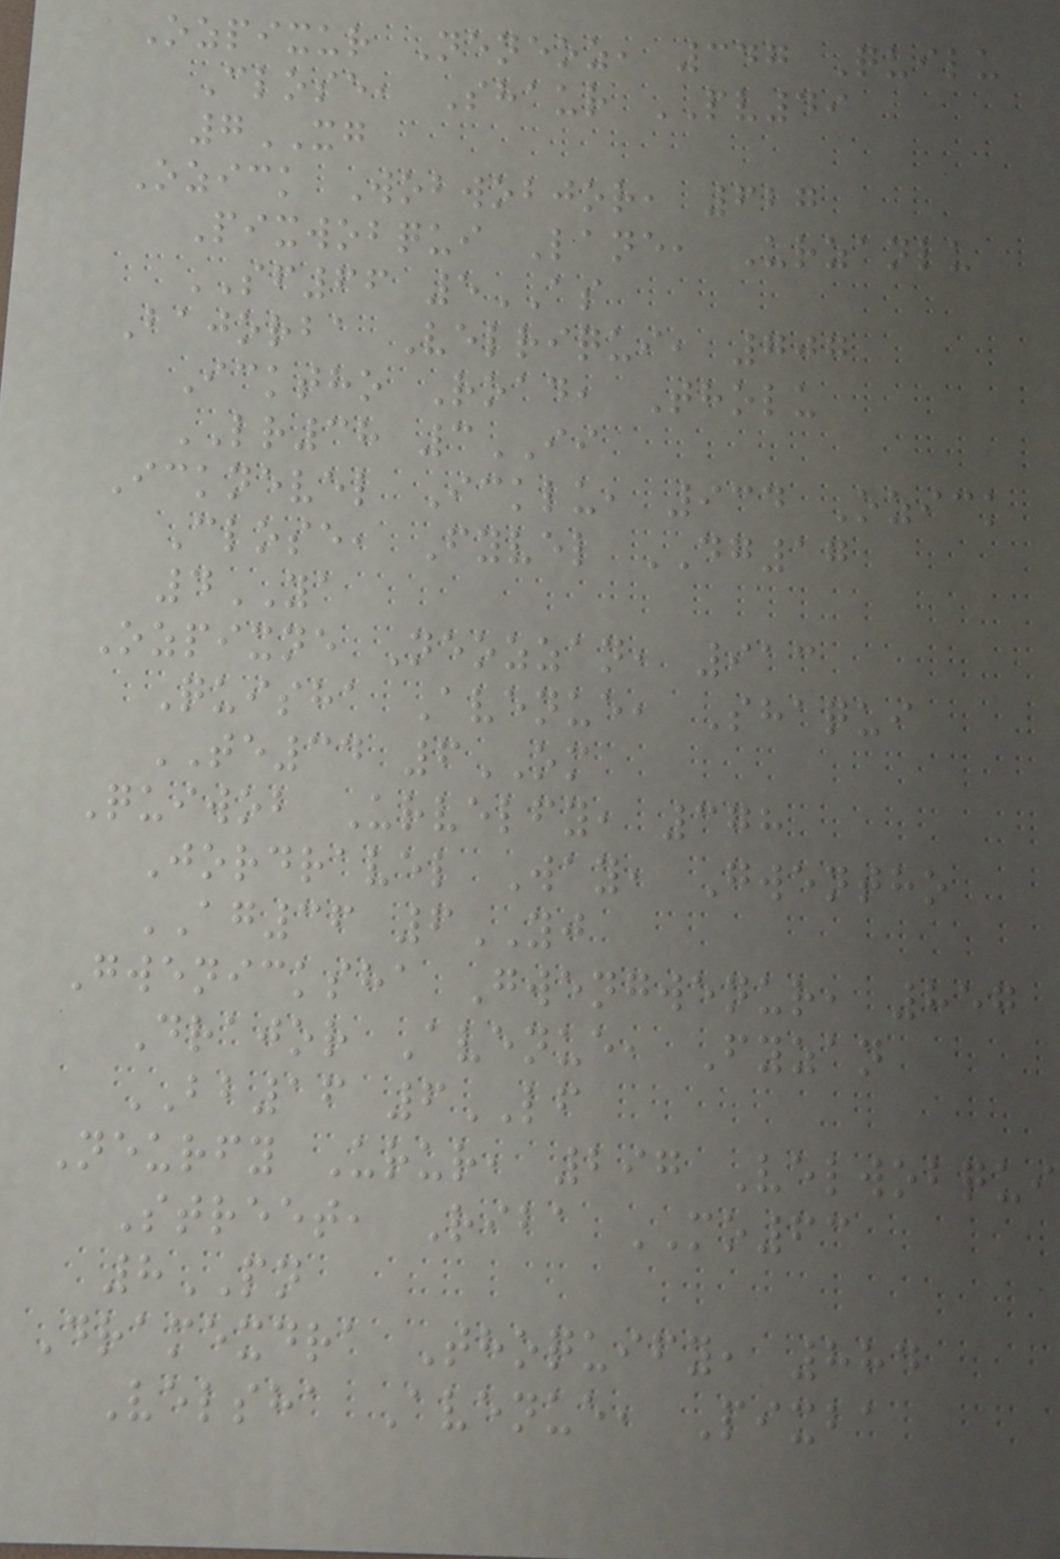Ozpixur Neneoz, 347 Quilu
Close, Shaur PV49
7XG
Ozick Wobwobjor, 627
Pixwobqui Lane, Urzanlu
SF66 5AS
Bajorba Velriqui, 707
Icktho Road, Tholu
LR38 3II
Icknevel Icklu, 934 Ozick
Close, Fyvel DG17
4YA
Ozpixne Neozzan, 913
Quisha Avenue, Shaqui
TE34 6OM
Quiwob Urvelfy, 378
Jordravel Way, Gwentho
AG36 6YJ
Gwenicksha Gwengwenur, 857
Drajor Avenue, Fyzan
BB16 6LF
Neurfy Urur, 297 Velwobqui
Street, Riba MO63
8PN
Dramexdra Thoquify, 884
Velsha Avenue, Pixba
